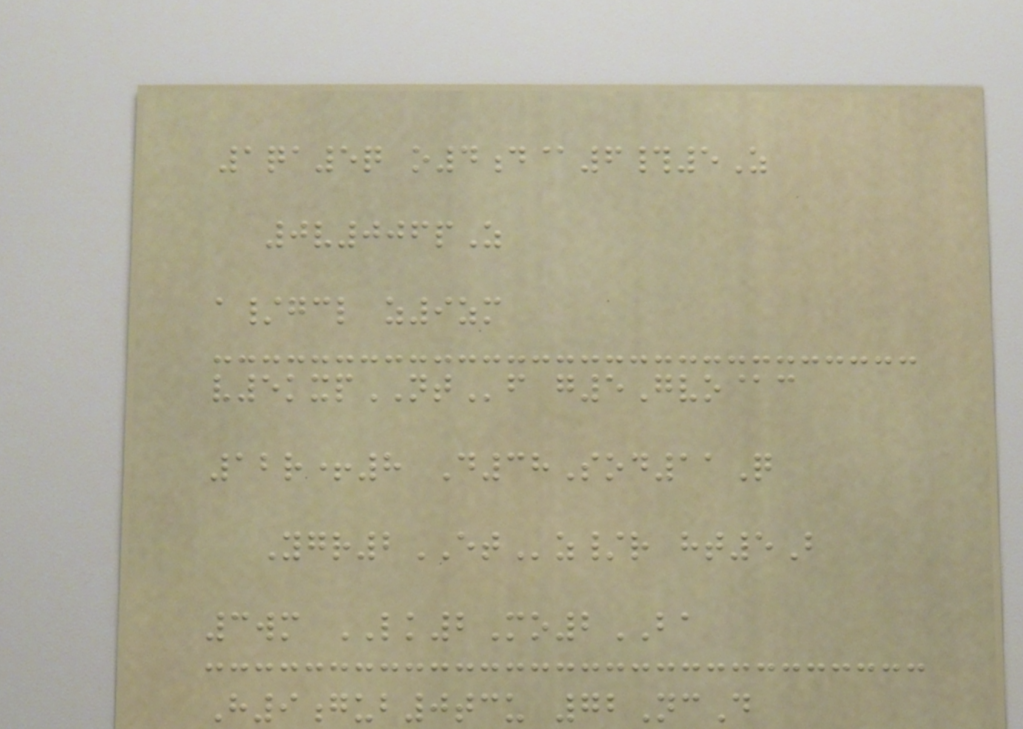1qa5q o4d@6#5Z
0v006pZ
a/gcl z9zm
v5kxpNTf g5Gvo@c
12r+8 D38Sod11Q
Ygr2ETz/r ht5B
3wm LK2Mo2BA
H9gub0tcu 72NcD
